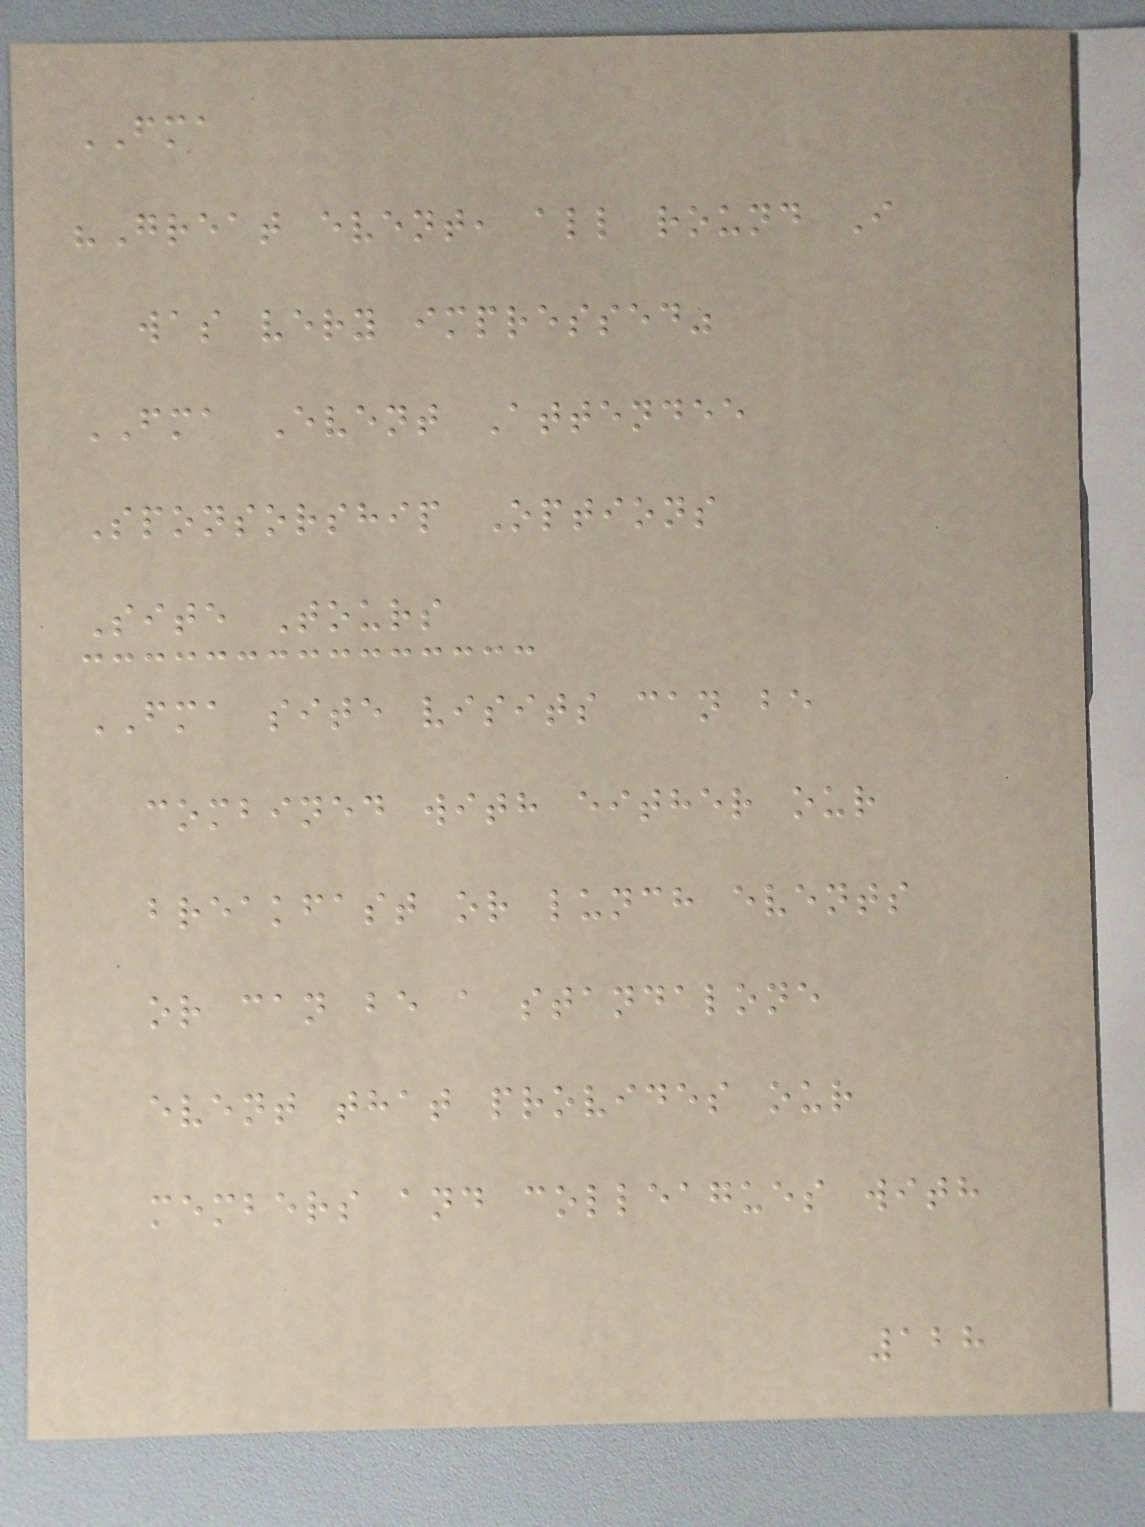FMA
"Great event, all round I
was very impressed"
FMA Event Attendee
Sponsorship Options
Site Tours
FMA site visits can be
combined with either our
breakfast or lunch events
or can be a standalone
event that provides our
members and colleagues with
128
